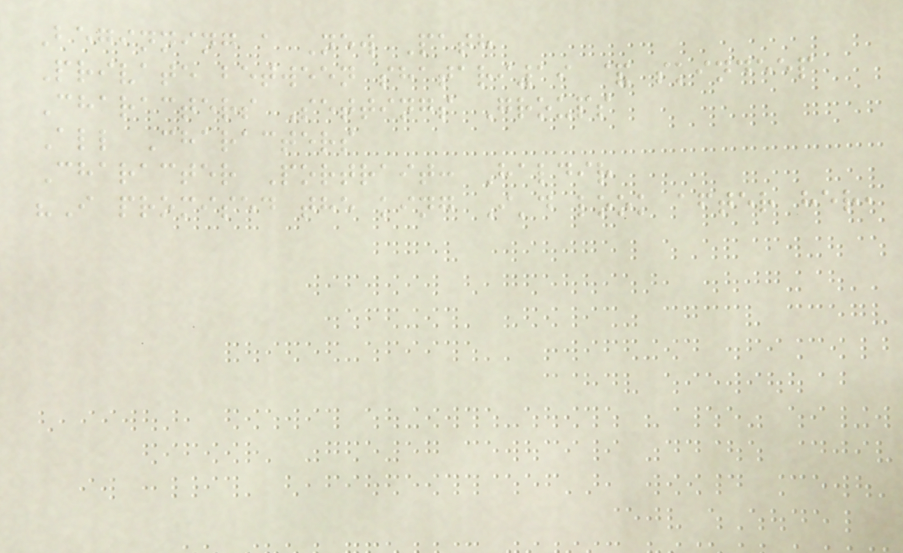Beginning a New Path
Private between shatari19 & skindeep
Characters Settings Groups
All Characters
Character Portrait: Haldir
"I promised the king I'd look after her,
